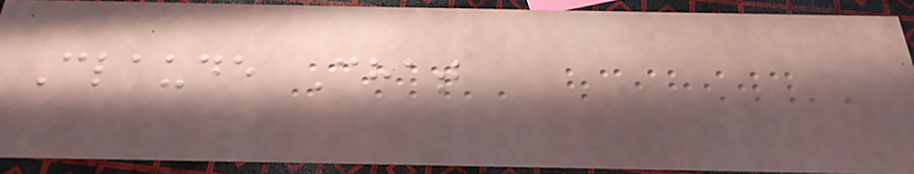Claude Chat
